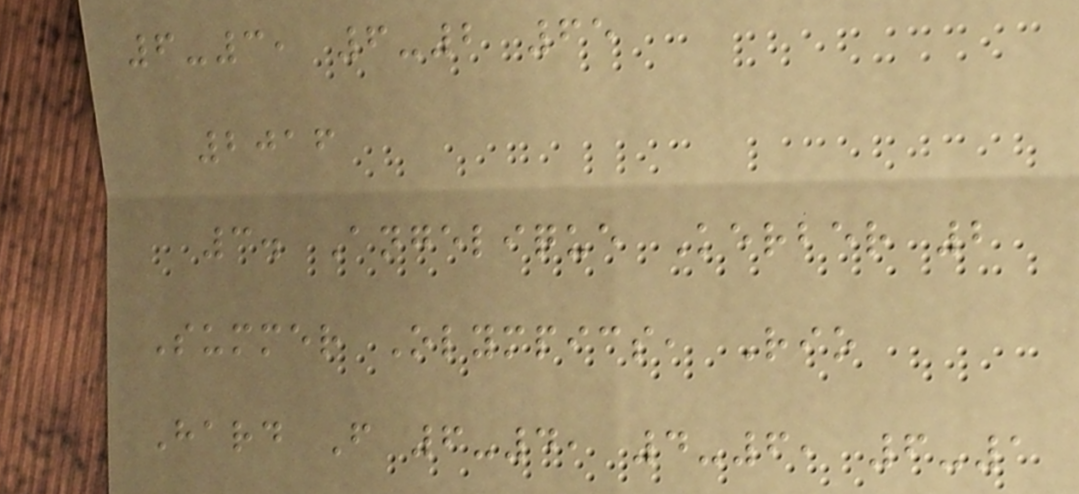6-3, 6-2 65
2016
3. Angelique Kerber 2
Summer Olympics, Rio
Hard F 6-4, 4-6, 6-1
